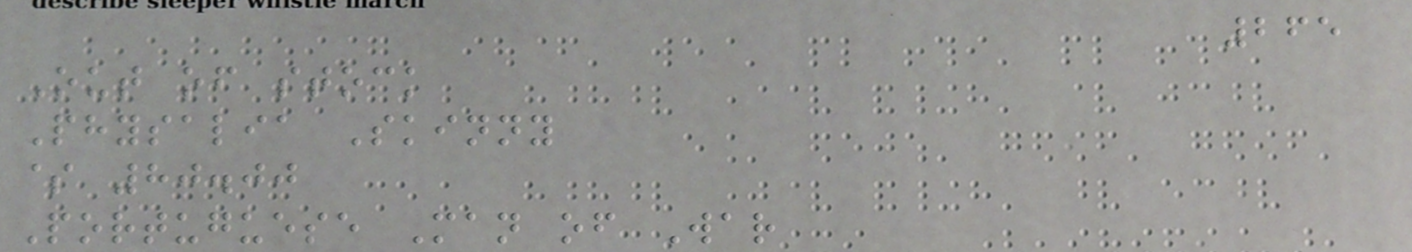265
Out of stock
Physalia Skinny
$ 80.00
Portuguese Man of War
